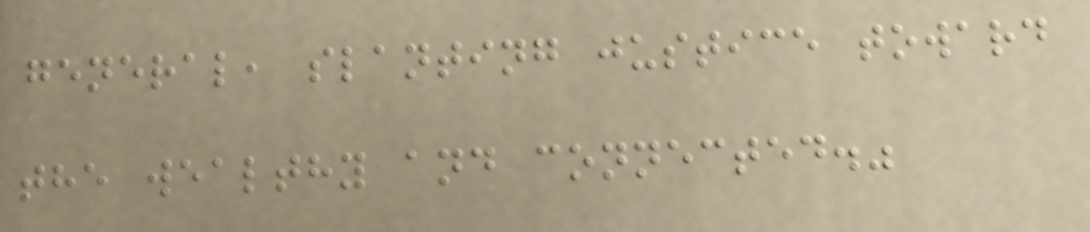general, slanting justice toward
the wealthy and connected."
